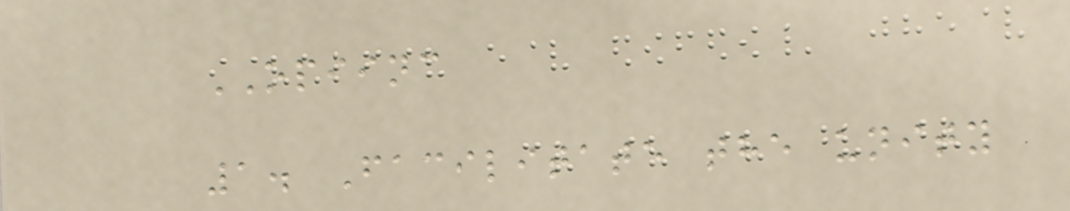OPIINC
1. Facilitate the unity
